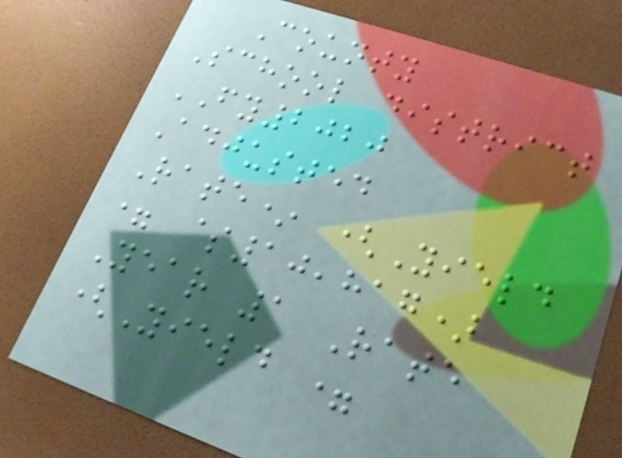County
School district
FY2020
Adjusted
Rate* (Yield
= $10,817)
Year 1 Rate
(Yield =
